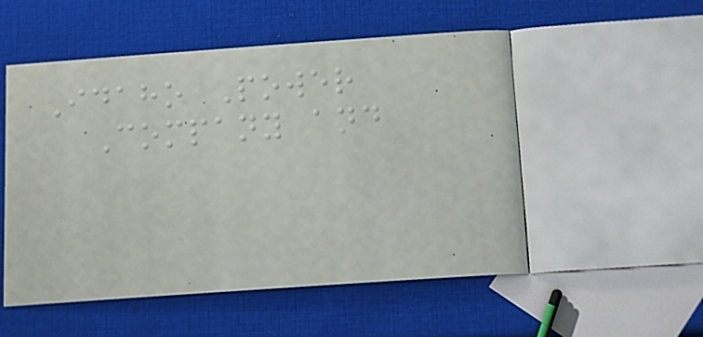Idaho Power
Company and
